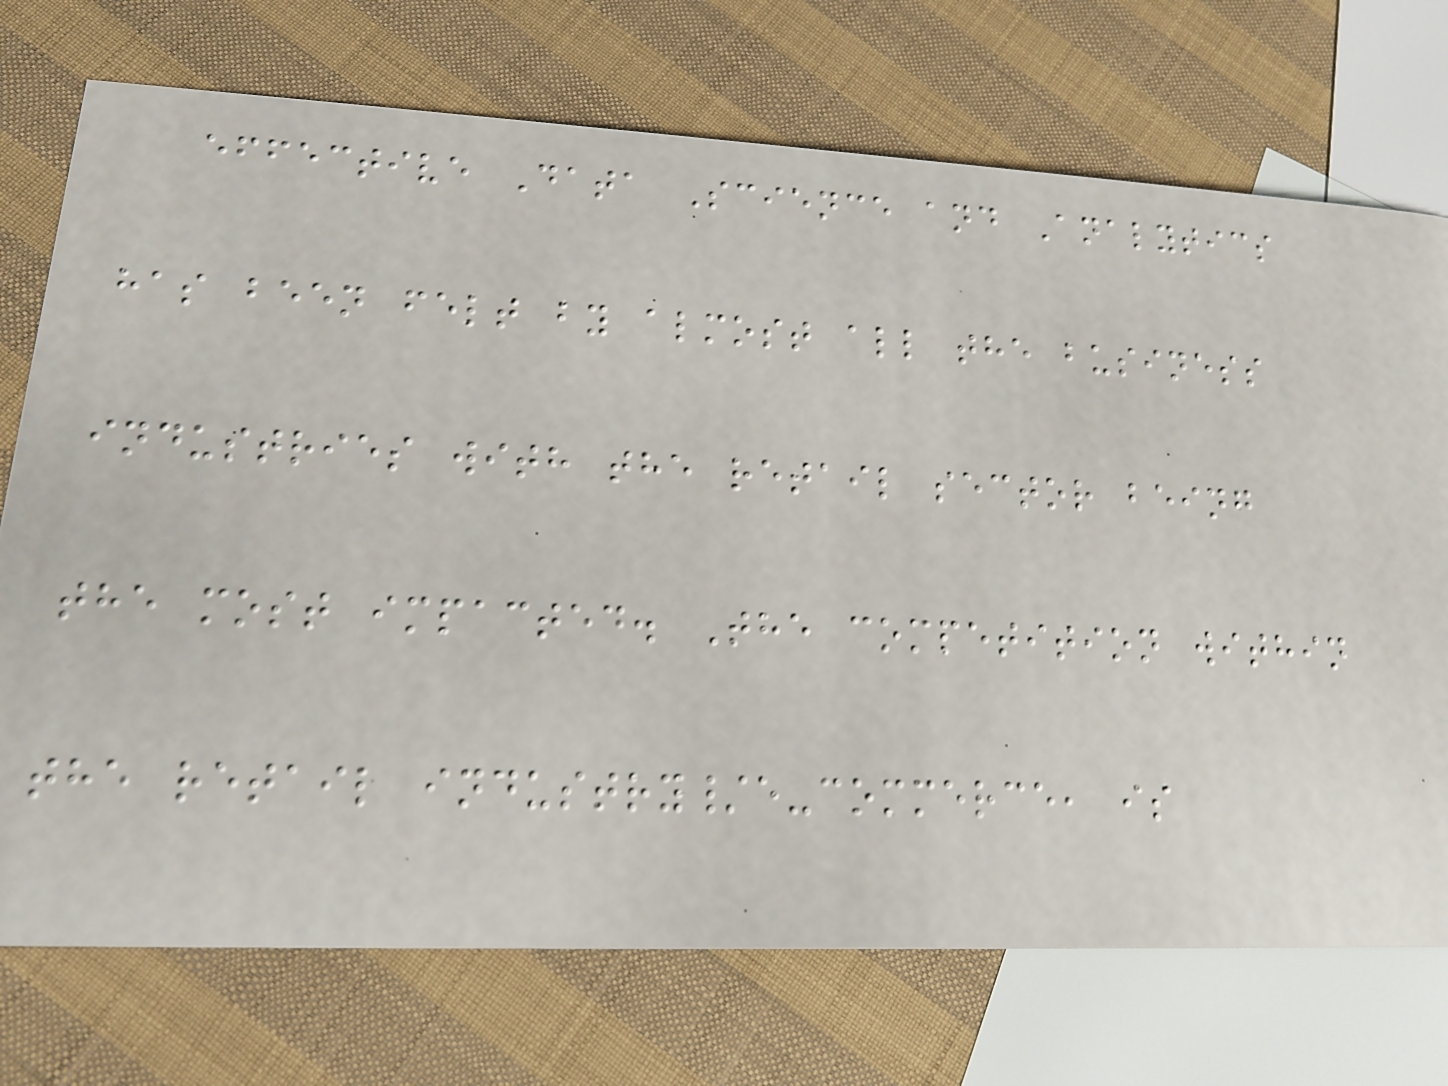effective Data Science and Analytics
has been felt by almost all the business
industries with the retail sector being
the most impacted. The competition within
the retail industry/e-commerce, is
